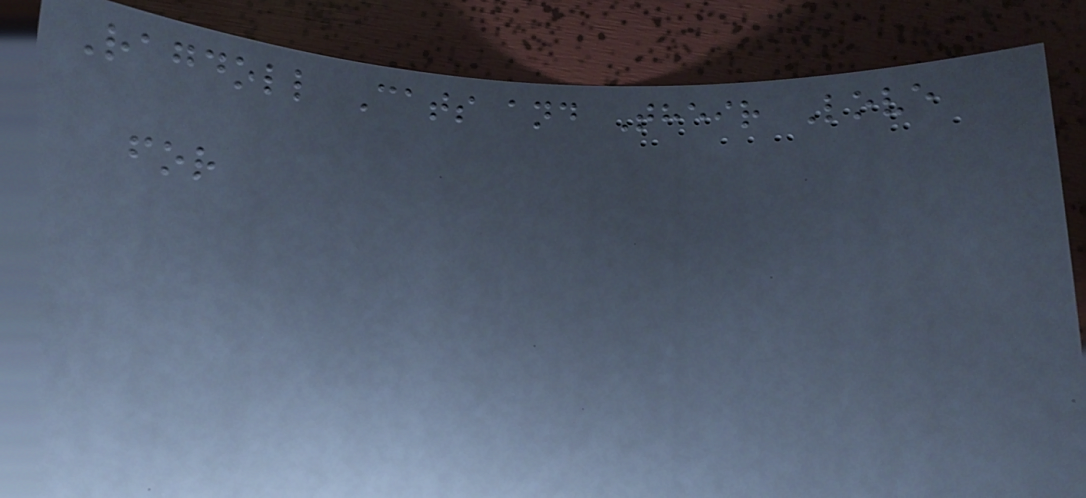Ragdoll Cats and Their Love
for
